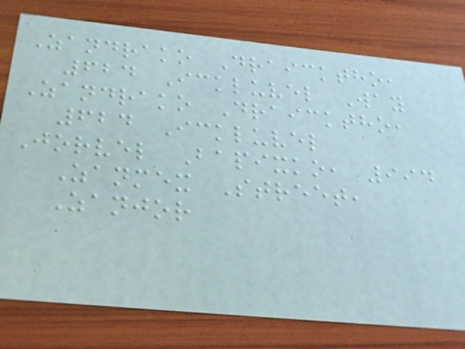Zandrako Draicktho,
624 Ickluvel Way
Zandrako Draicktho,
624 Ickluvel
Jorvel Bapixko, 994
Zanmex Street,
Zanjor
